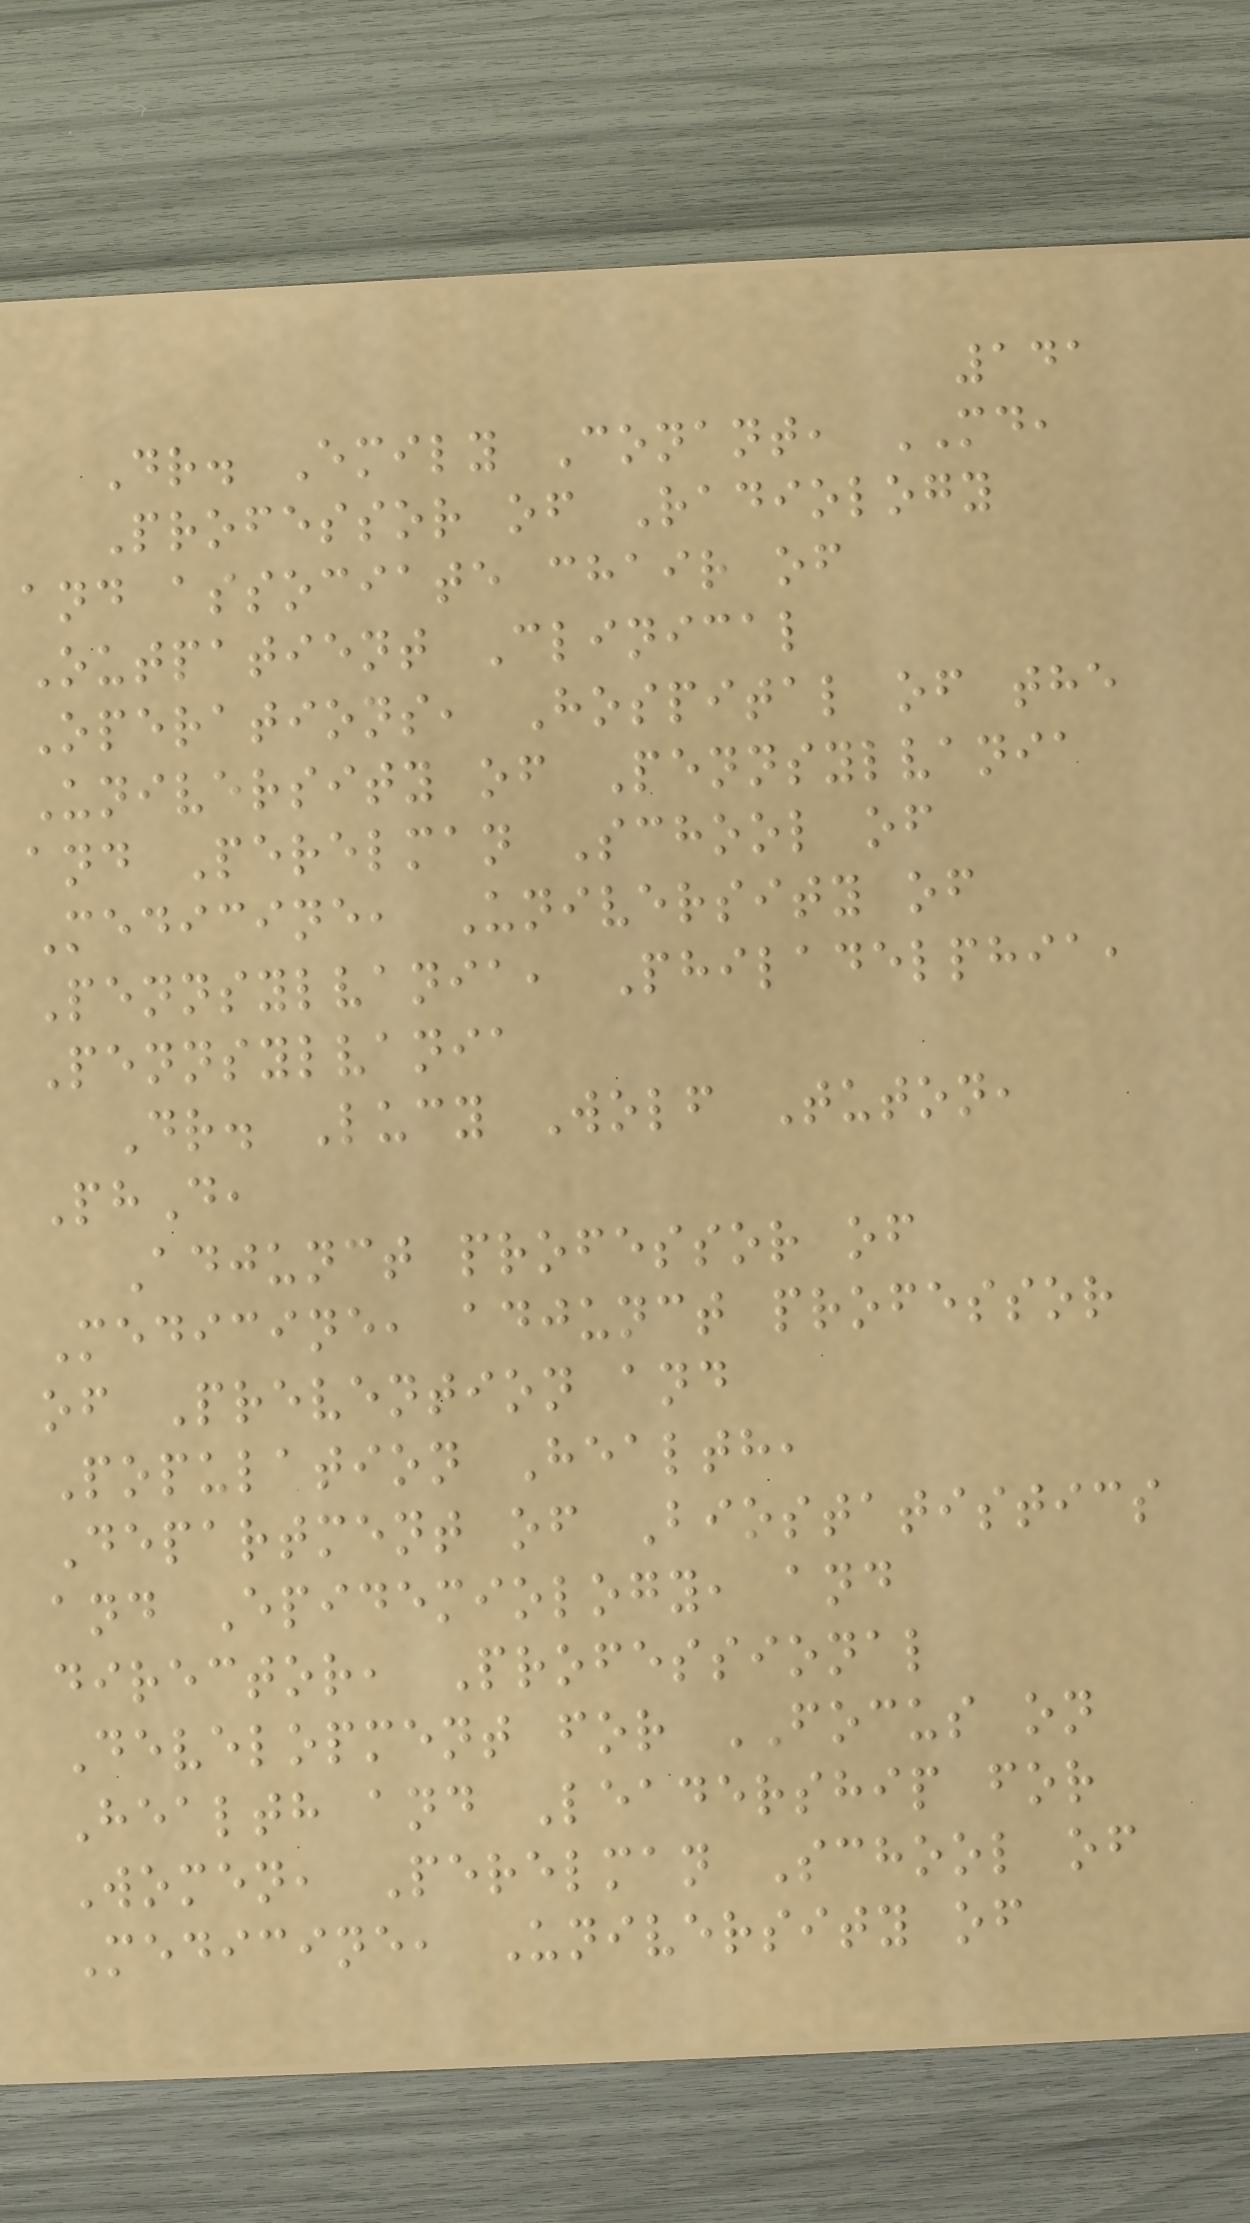141
Dr. Emily Conant, MD,
Professor of Radiology
and associate chair of
Outpatient Clinical
Operations, Hospital of the
University of Pennsylvania
and Perelman School of
Medicine, University of
Pennsylvania, Philadelphia,
Pennsylvania
Dr. Lucy Wolf Tuton,
PhD,
Adjunct professor of
Medicine, adjunct professor
of Prevention and
Population Health,
Department of Biostatistics
and Epidemiology, and
director, Professional
Development for FOCUS on
Health and Leadership for
Women, Perelman School of
Medicine, University of
